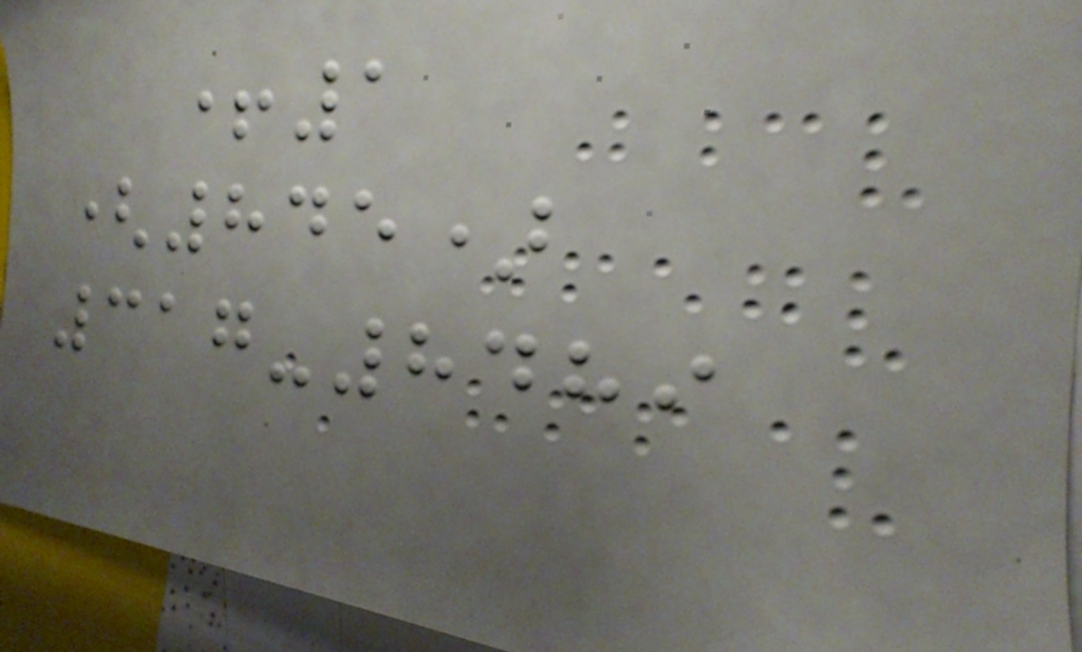+1
(845)
317-8489
